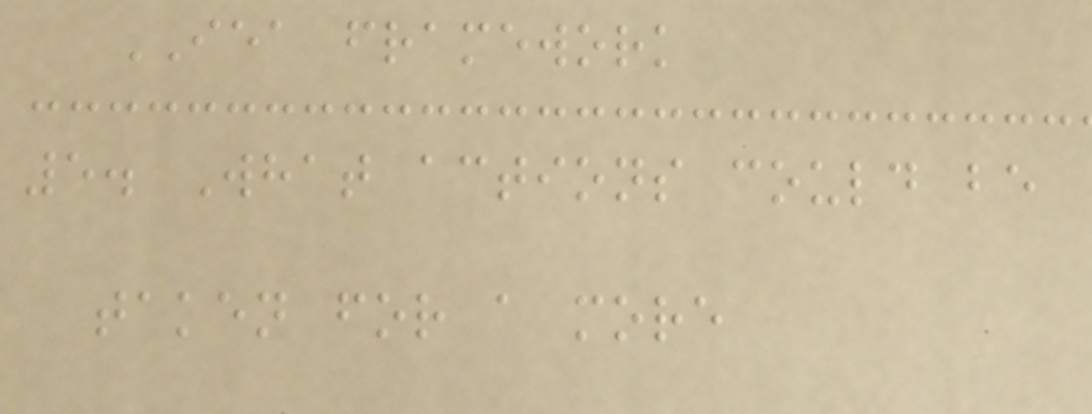IEA framework
5. What actions could be
taken for a more
